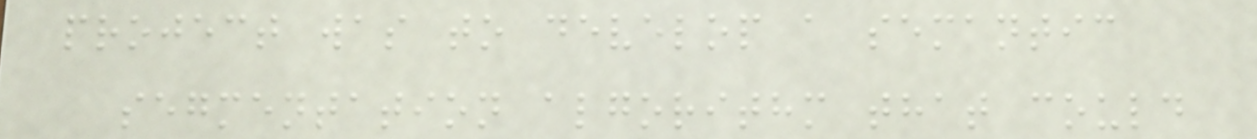project was to develop a semantic
segmentation algorithm that could
